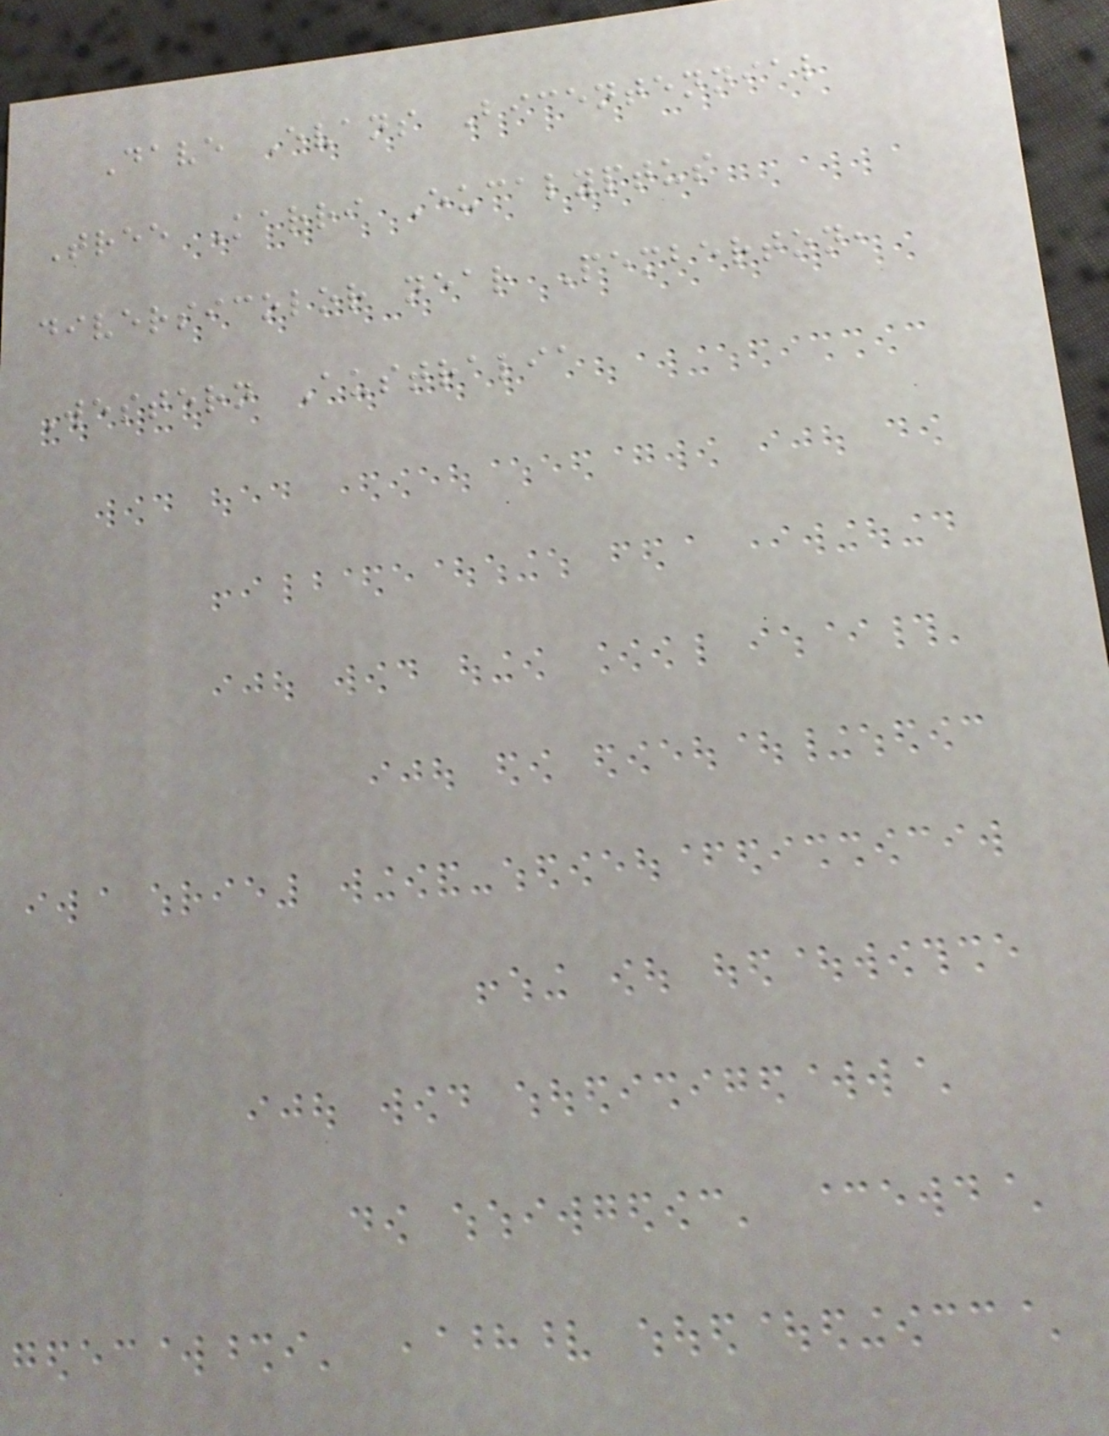Dave Evans Bicentennial
Tree Karri Eucalyptus
diversicolor near Pemberton,
Western Australia
